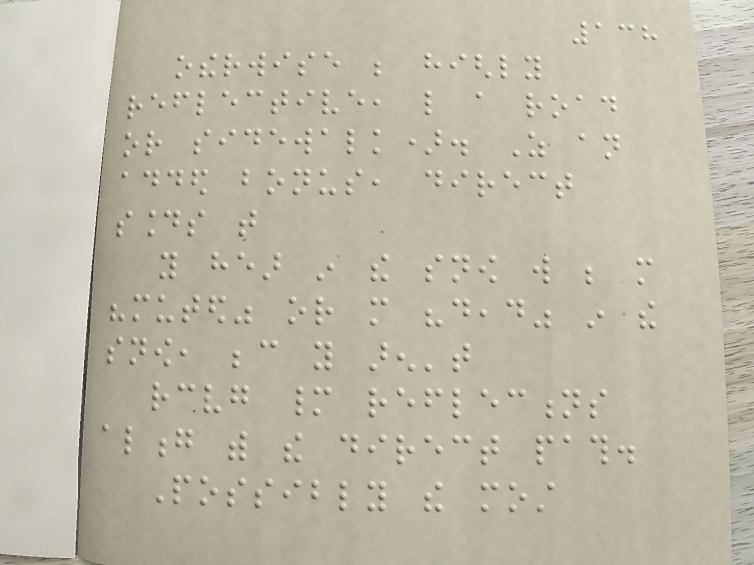138
otherwise be highly
reflective, like a road
or sidewalk). As an
added bonus, direct
sounds that
you hear in the snow will be more
"muted" or more "dead" in the
snow, because you aren't
receiving many reflections
along with the direct path.
Possibly the most
